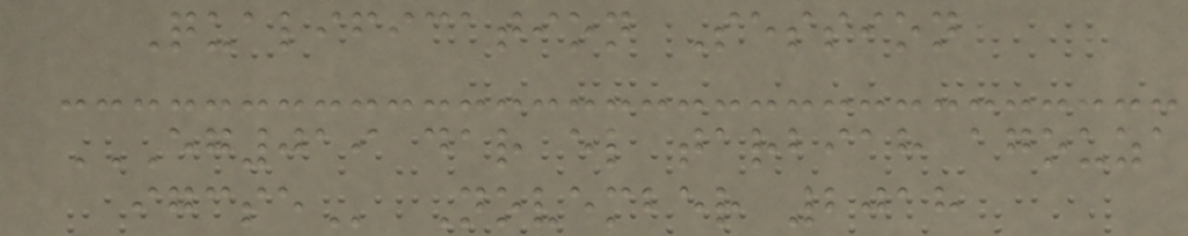Qualification Session
EG019 DAR EL TARBIAH AGOUZA
IGCSE November 2018
